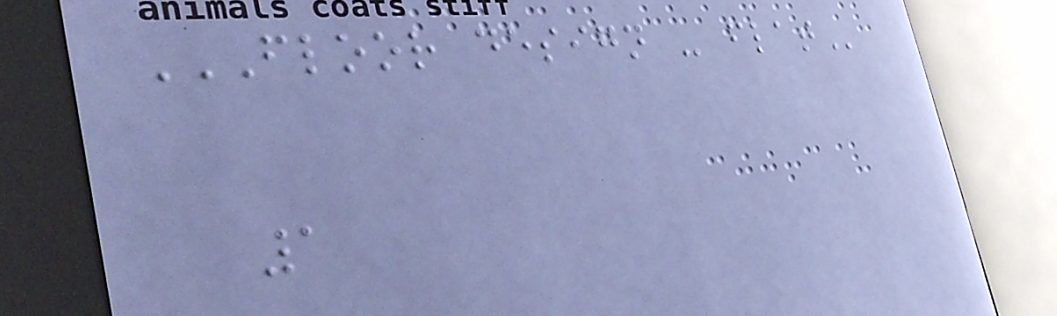FLOOR DESIGN - FLAT
1
